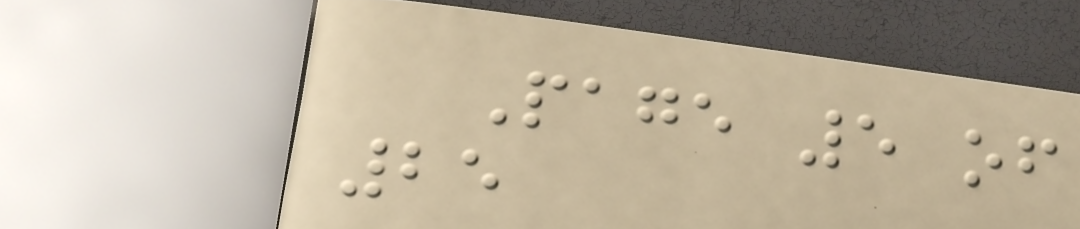Page 5 of
25
